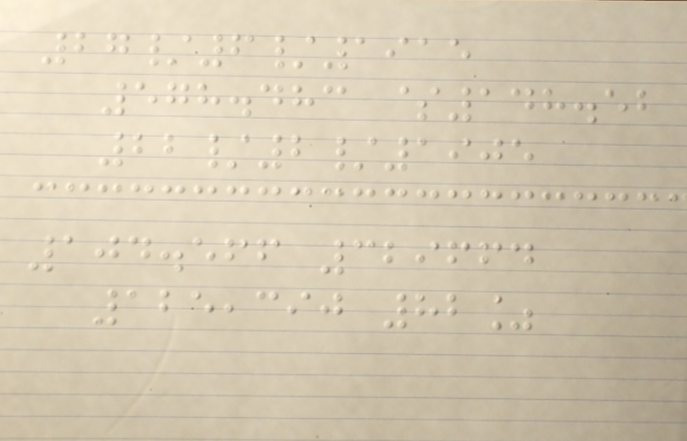27/6/1915
578.483 $148.52
22/2/1905
104.566 329664
125,390 82%
